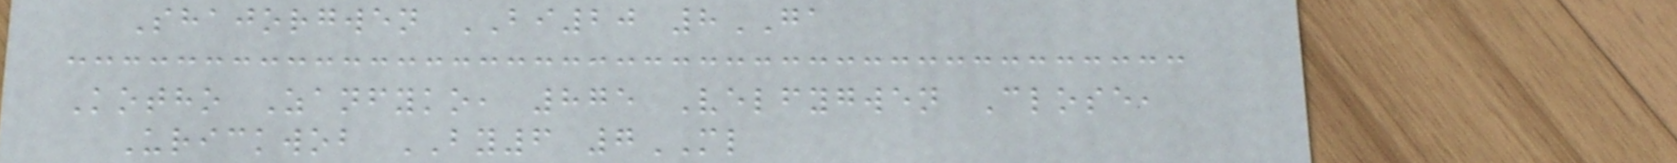Shajorgwen BI20 8GA
Kotho Zanfyko, 875 Velfygwen Close,
Urickwob BY6 7ML
